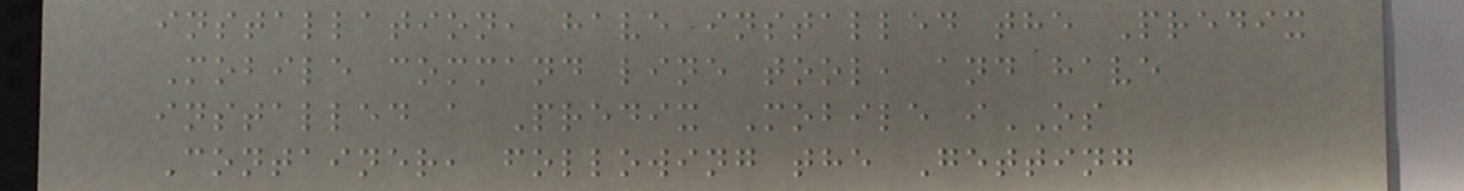installation, have installed the Predix
Mobile command line tool, and have
installed a Predix Mobile iOS
Container, following the Getting
